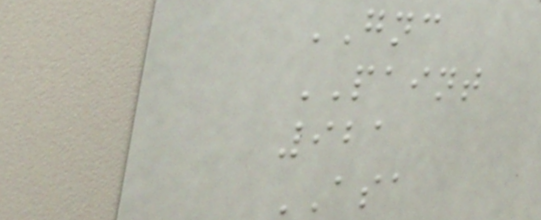GNC
PAINT
921
ASA
